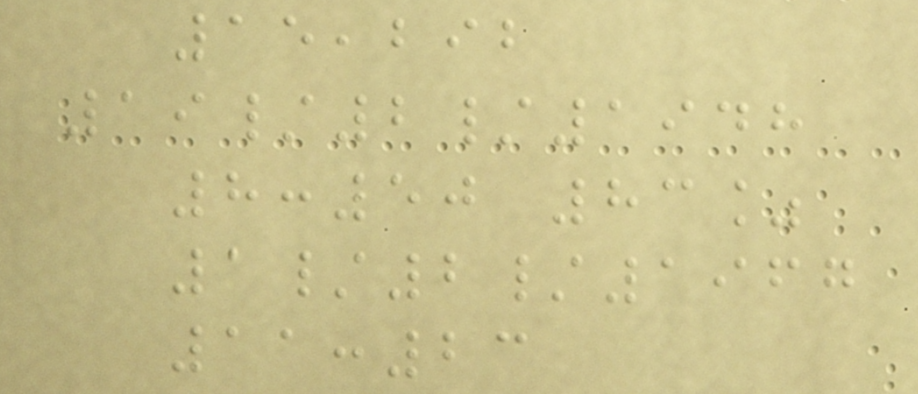15,292
19/2/1948
8:50 83%
1/2/1967
11:23
